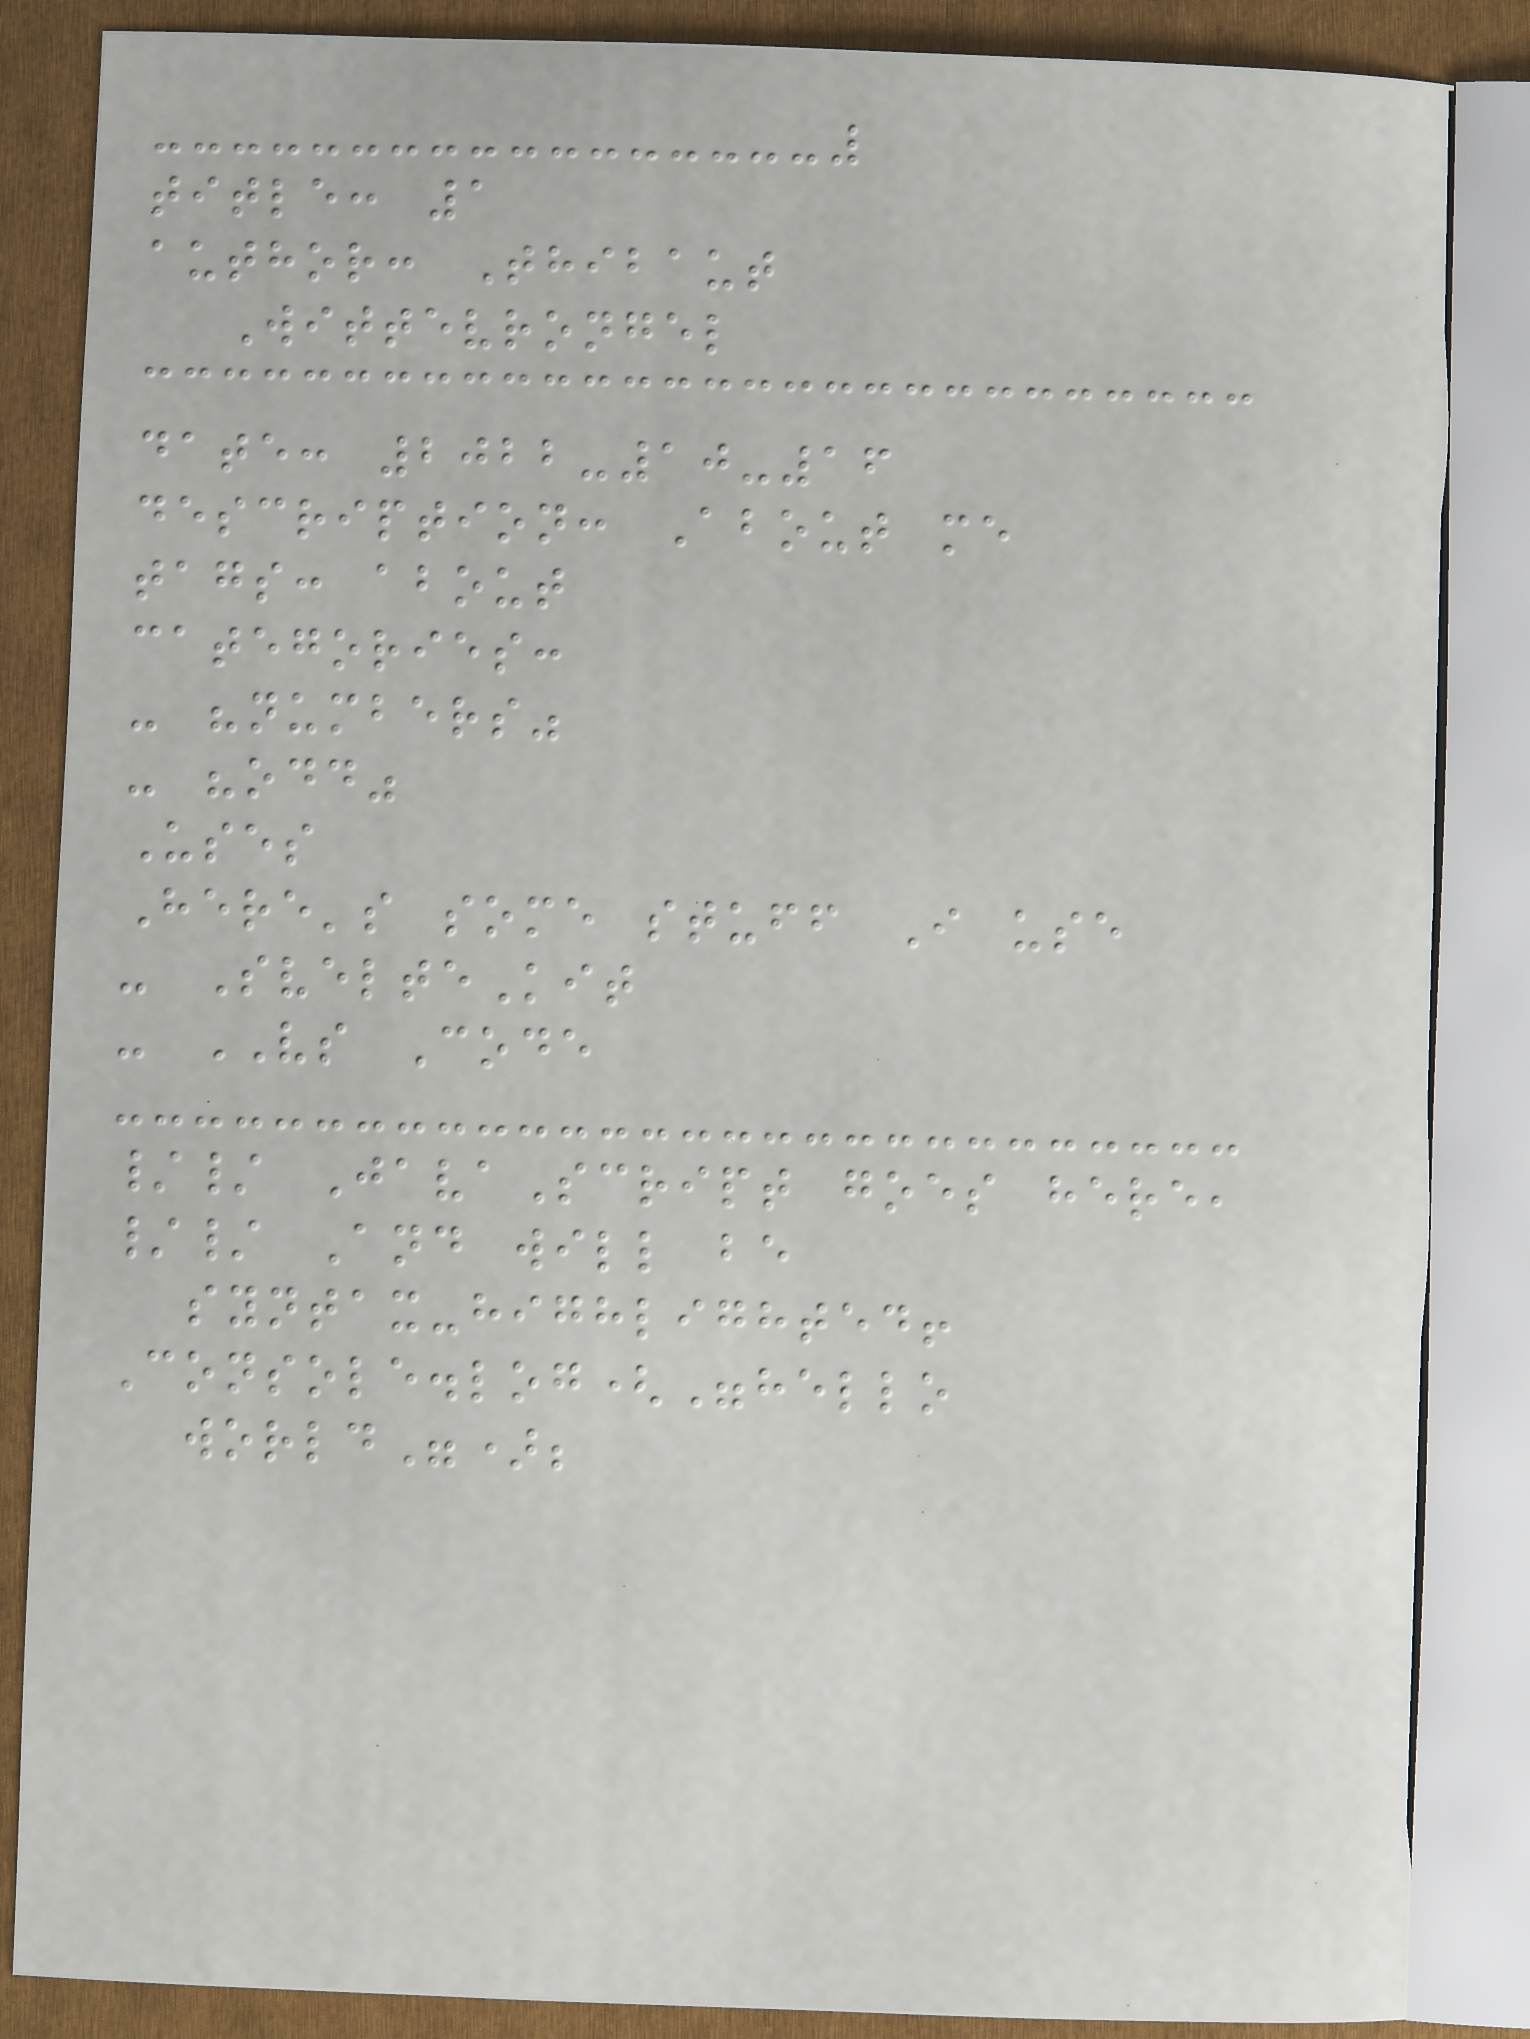title: 1
author: Thibaut
Wittevrongel
date: 2022-10-16
description: About me
tags: about
categories:
- "numbers"
- "odd"
Uses
Here's some stuff I use
- SvelteKit
- VS Code
// JavaScript goes here,
// And will be
syntax-highlighted!
Console.log("hello
world");
